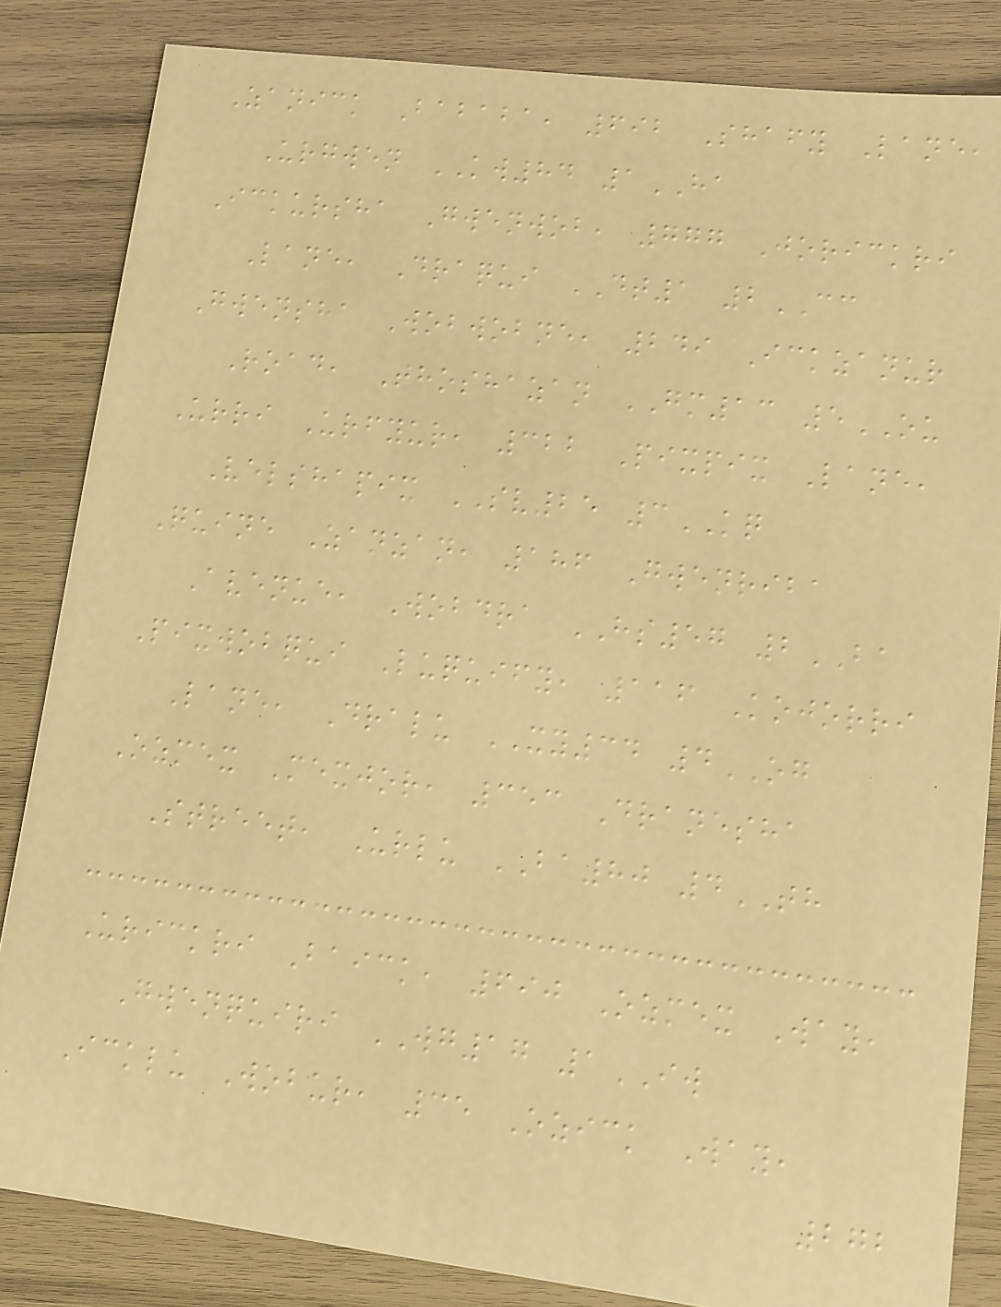Zanick Bababa, 692 Shafy Lane,
Urgwen KW84 1HA
Ickursha Gwenwob, 777 Jorickri
Lane, Draqui DT1 2CC
Gwensha Wobwobne, 249 Ickzanur
Road, Thoshazan GM13 5OU
Urri Urfyur, 322 Pixpix Lane,
Velshapix SV25 3KQ
Quine Zanzan, 186 Gwenriba
Avenue, Wobdra HS57 2BA
Pixwobqui Luquify, 116 Kojorri
Lane, Dralu XY34 4OG
Ozmex Mexjor, 353 Dranesha
Street, Urlu BA80 4TH
Urickri Baick, 690 Ozmex Way,
Gwenquiri WG17 1IW
Icklu Wobur, 35 Ozick Way,
272
